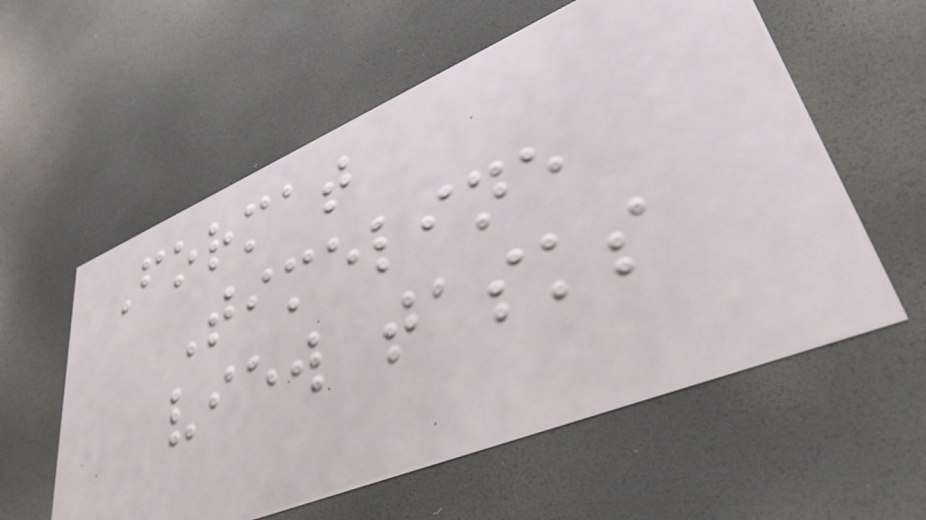Format
Timeline
view tasks
